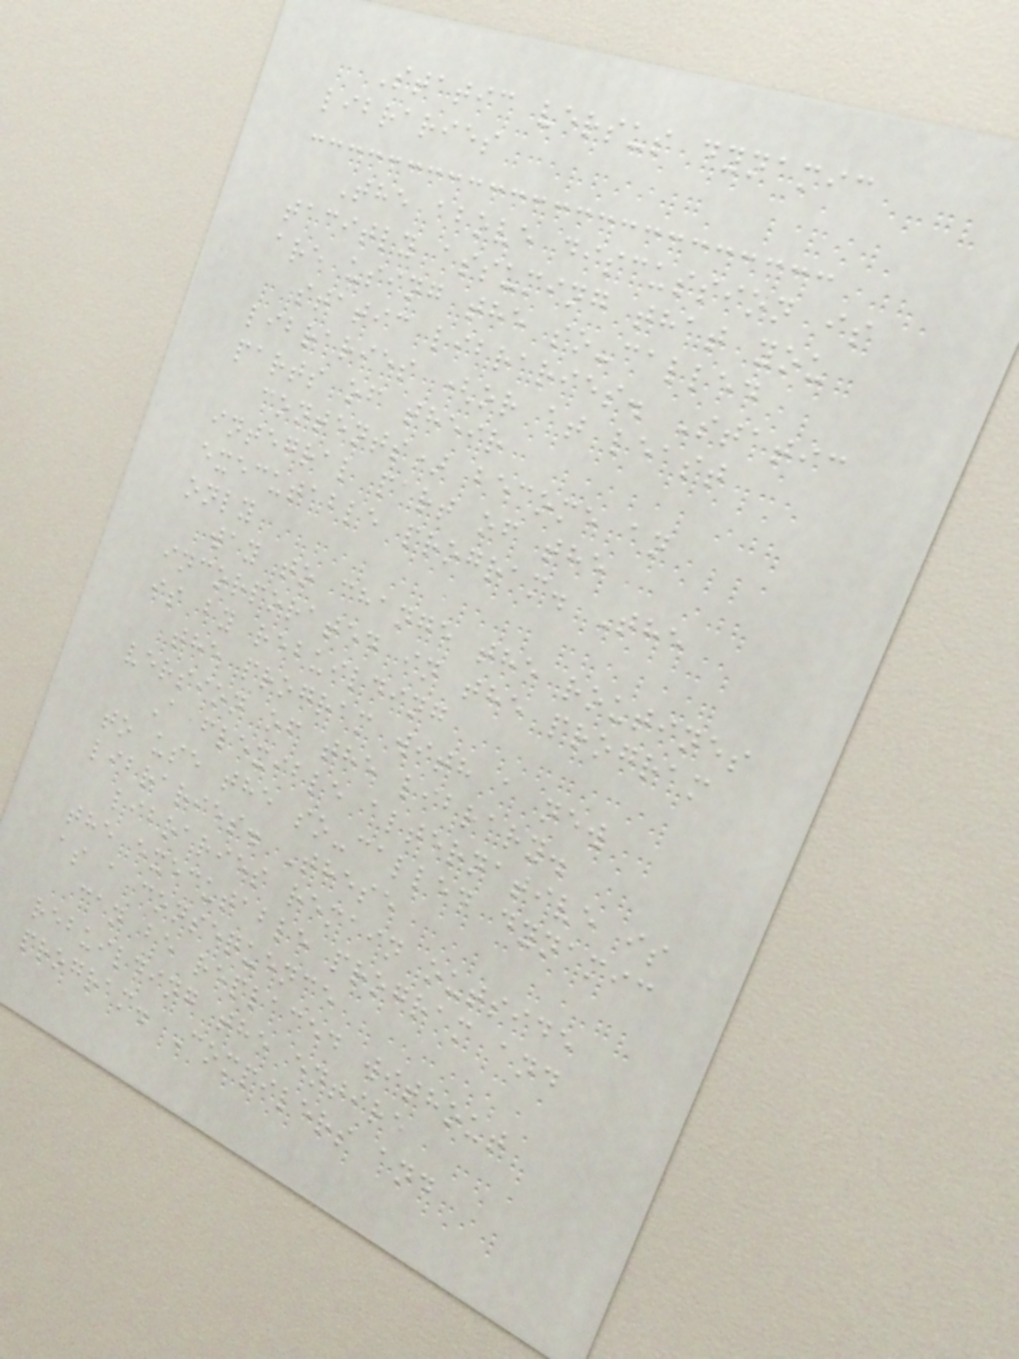Static versus dynamic
libraries
The above discussion is
tacitly assuming that you
are using the so-called
static libraries. Static
libraries (or at least
parts of their
contents) become an
integral part of the
executable program. The
only
way to change the routines
incorporated in the program
is by rebuilding
the program with a new
version of the library.
A flexible alternative is
to use the so-called dynamic
libraries. These
libraries remain outside
the executable program and
as a consequence
can be replaced without
rebuilding the entire
program. Compilers and
